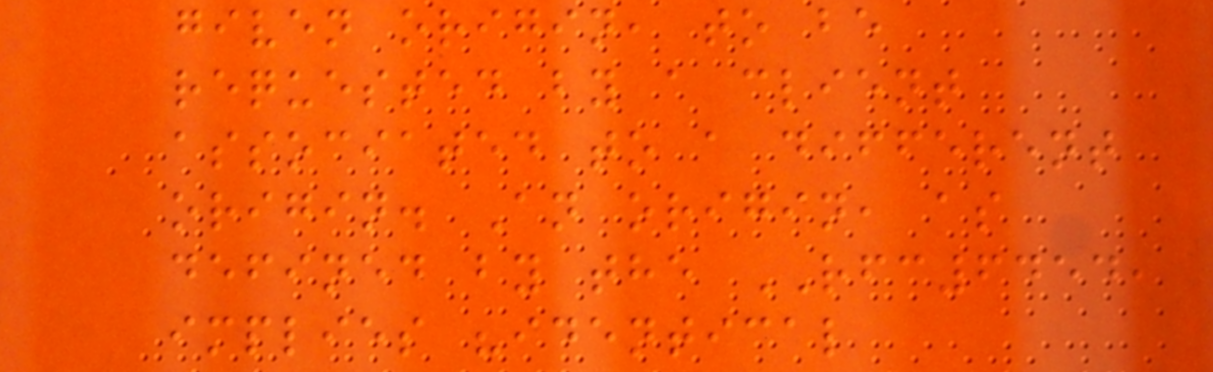given origin, to be
requested by a client
associated to a different
origin. An origin, as
defined by the RFC6454,
implies "identical
